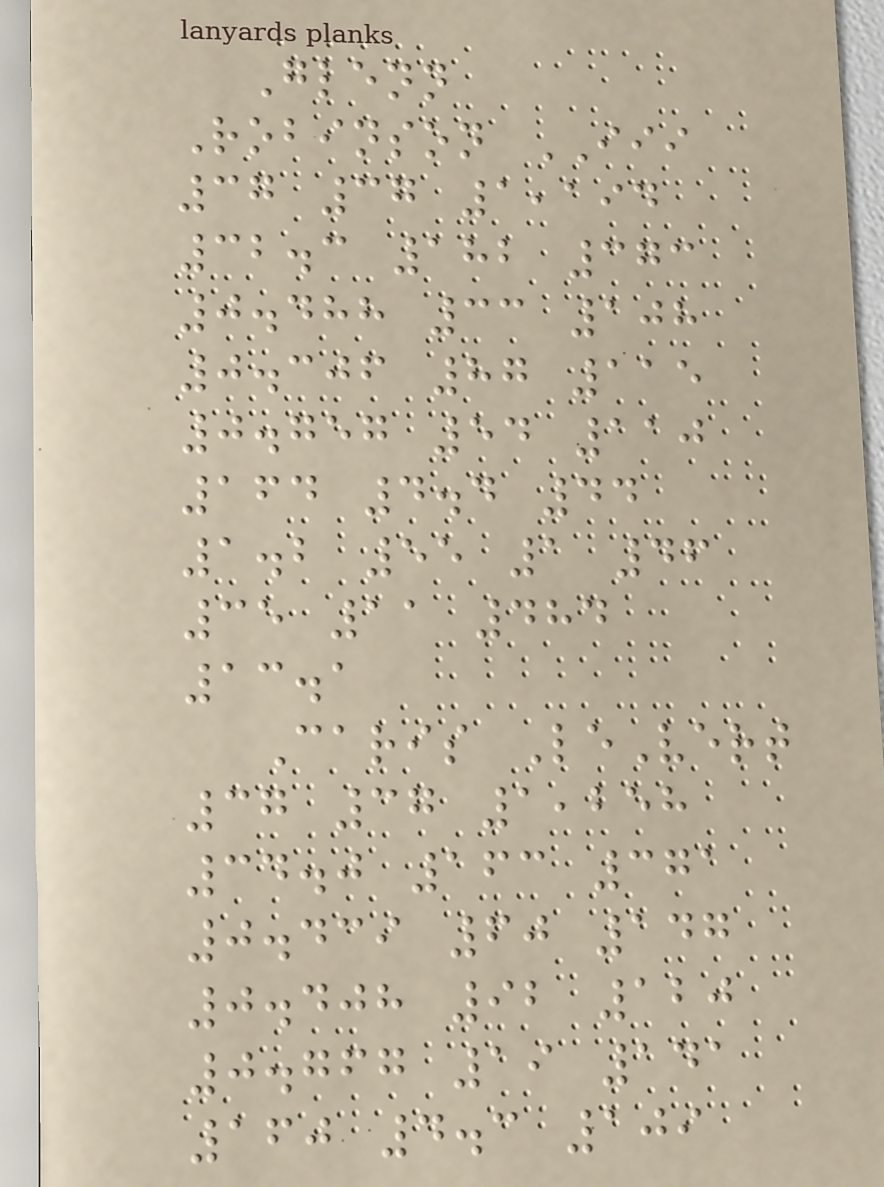Glenn
Robinson III
37 37 1,194
32.3 182 373
0.488 33 108
0.306 87 115
0.757 54 110
164 4.4 44
1.2 55 1 46
35 11 484
13.1
Caris LeVert
37 37 1,258
34.0 163 371
0.439 60 147
0.408 92 120
0.767 19 141
160 4.3 109
